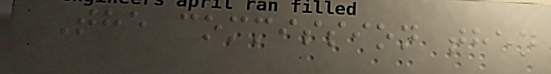The commission then
